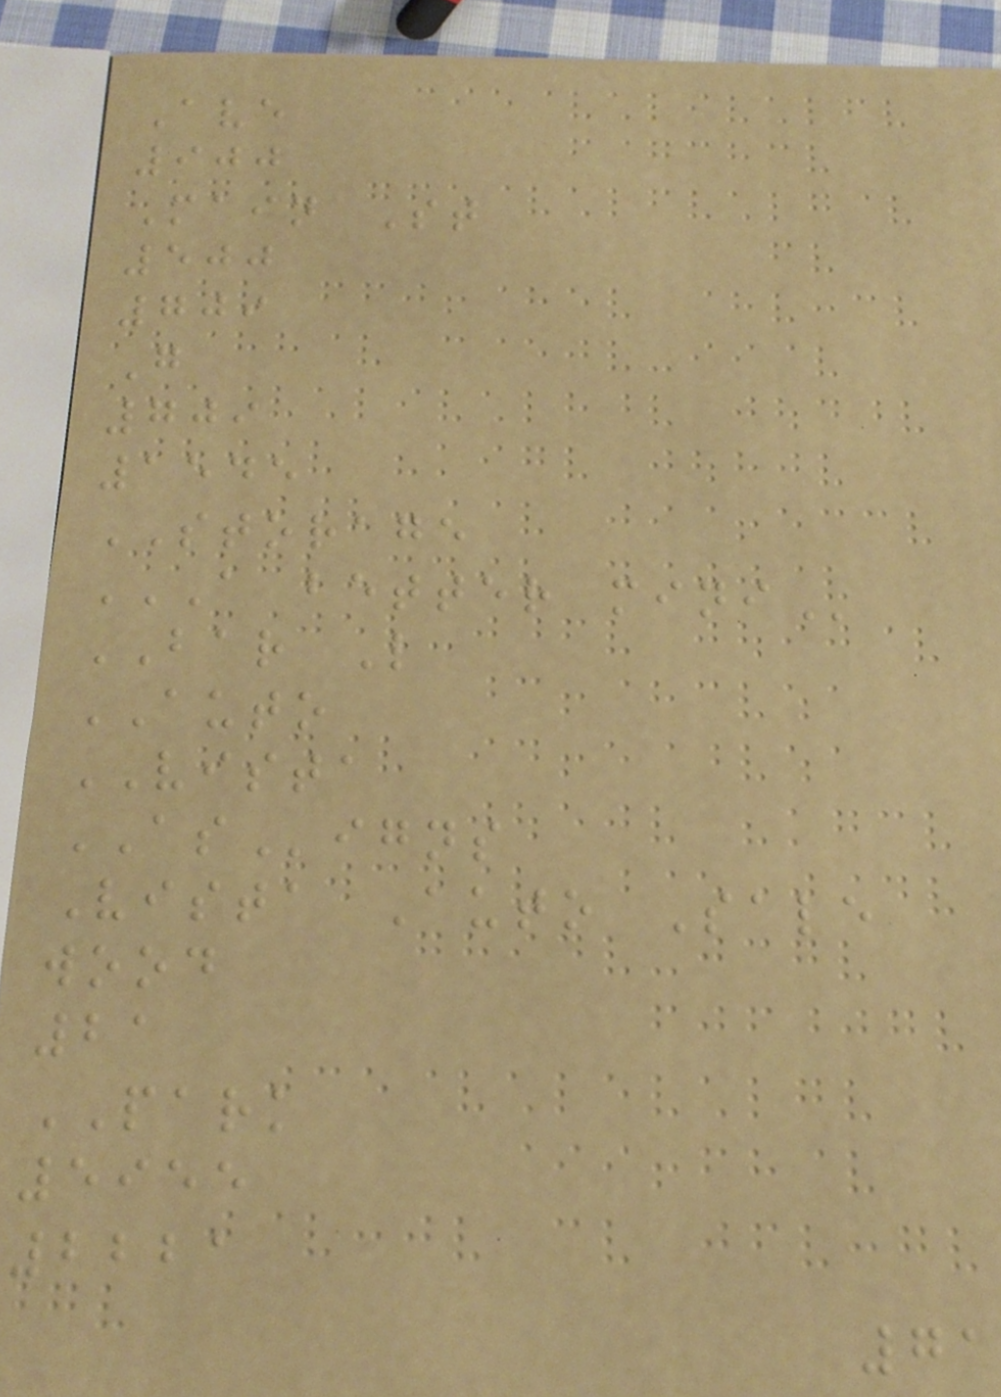Ave
900
Main St
500
709
G
709
1545
STORAGE
A BETTER MINI
BAR L
AUTO
VISTA
ASigns
Vista Auto Sale
wood
21
PARK
5955
2221
71
